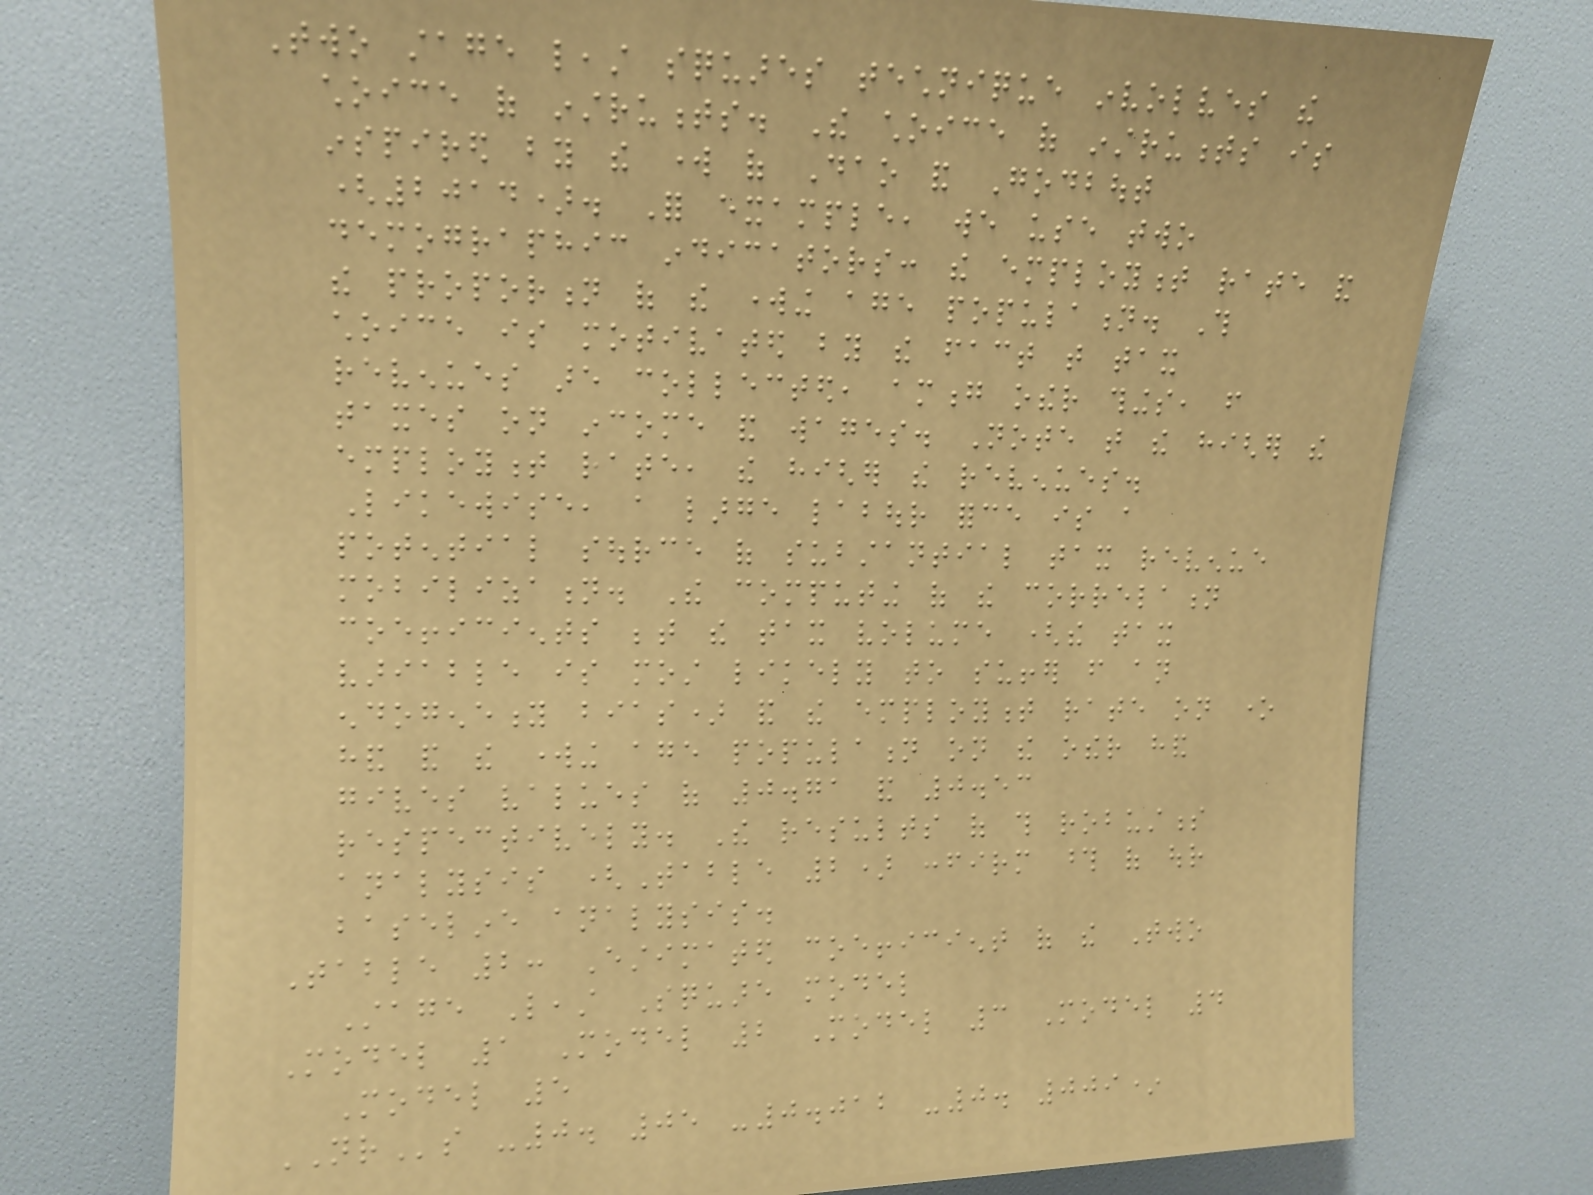Two stage least squares technique involves the
choice of instruments. The choice of instruments is
inspired by the work of Dao and Godbout
(2014). For example, we use two
demographic indicators: the employment rate and
the proportion of the working age population. This
choice is motivated by the fact that tax
revenues are collected, among other things, from
taxes on income and wages. Note that the higher the
employment rate, the higher the revenues.
Likewise, a large labour force is a
potential source of substantial tax revenue
mobilization. The computing of the correlation
coefficients between the tax volume (the tax
variable is most likely to suffer from an
endogeneity bias) and the employment rate on one
hand and the working age population on the other hand
gives values of 0.71 and 0.53
respectively. The results of this robustness
analysis (Table 2) confirm those of our
baseline analysis.
Table 2: Estimated coefficient of the Two
Stage Least Square model
Model 1 Model 2 Model 3 Model 4
Model 5
NRs -0. 05 -0.012 -0. 009*
